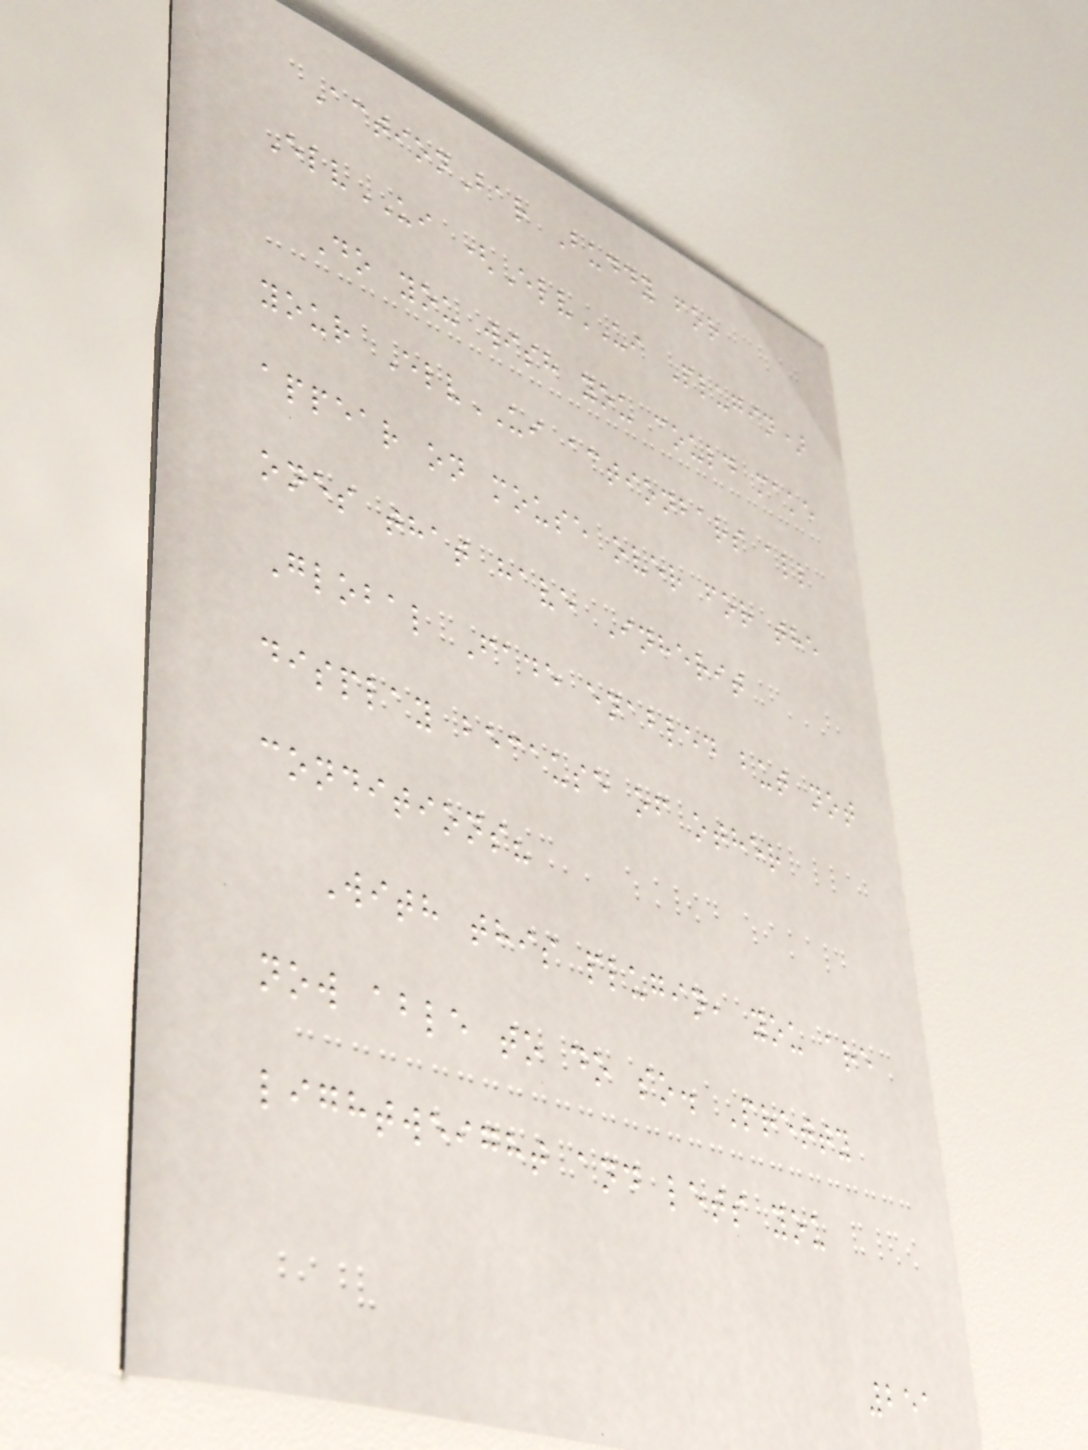ActionBar Buddy for
ElvUI (ElvUI Plugin)
Do you wish you could make
your ElvUI actionbars all
appear on mouse over for the
ones that have Inherit
Global Fade enabled but not
display because of other
conditions?
With this plugin, you are
now able to do so. Pretty
lightweight and lets you
251
